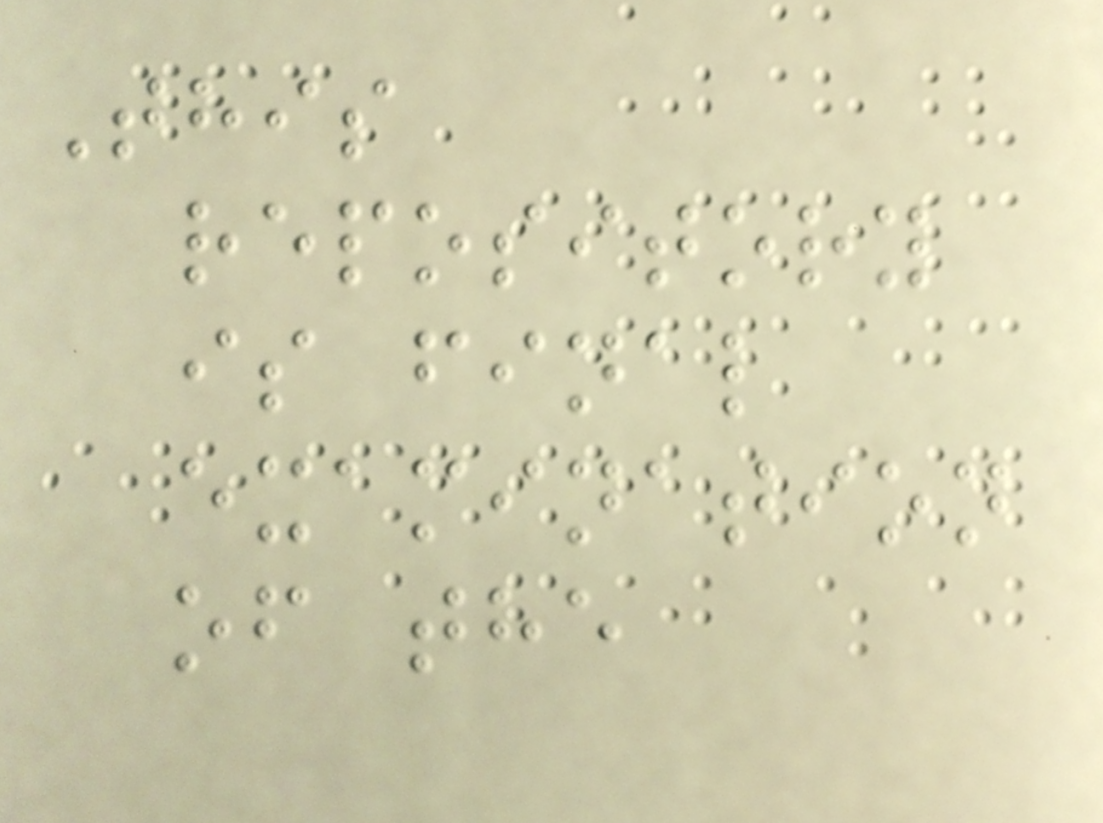This
repository
is final
examination
of the
